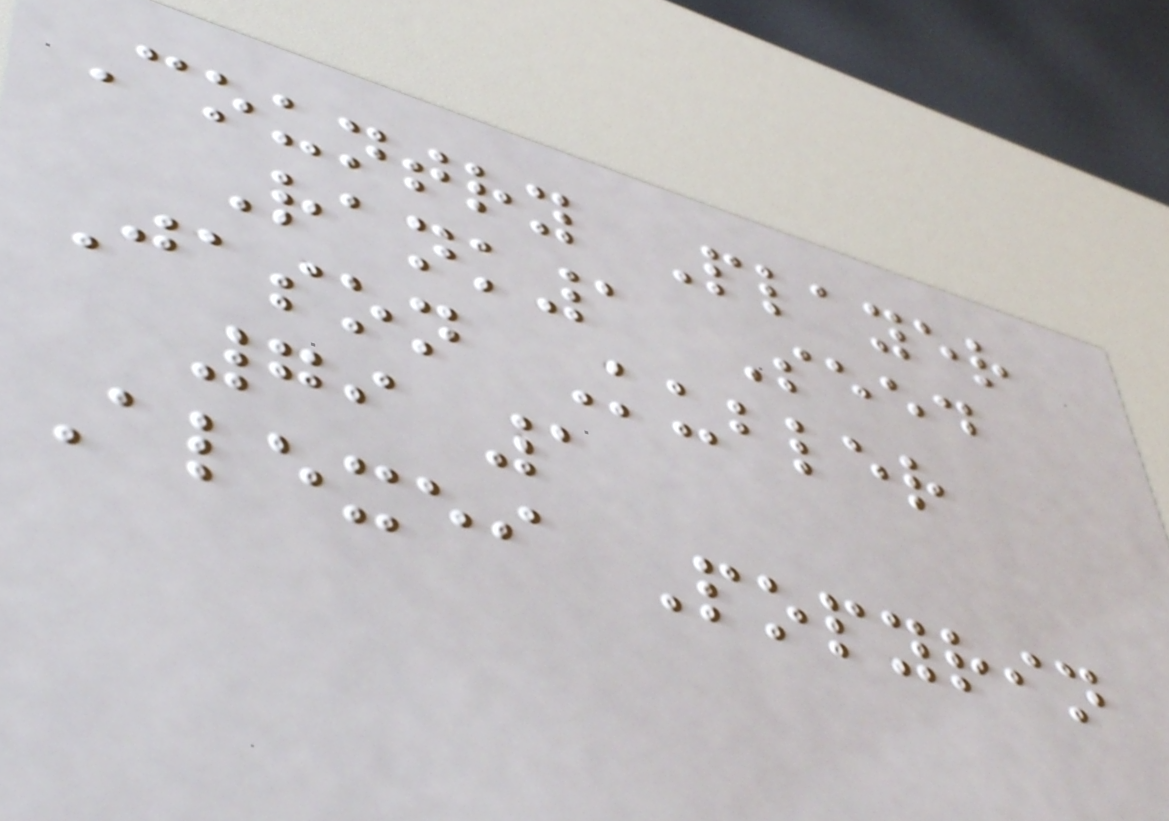Country Player
Rank1 Seed
Jason Kubler
79 1
Alexei Popyrin
